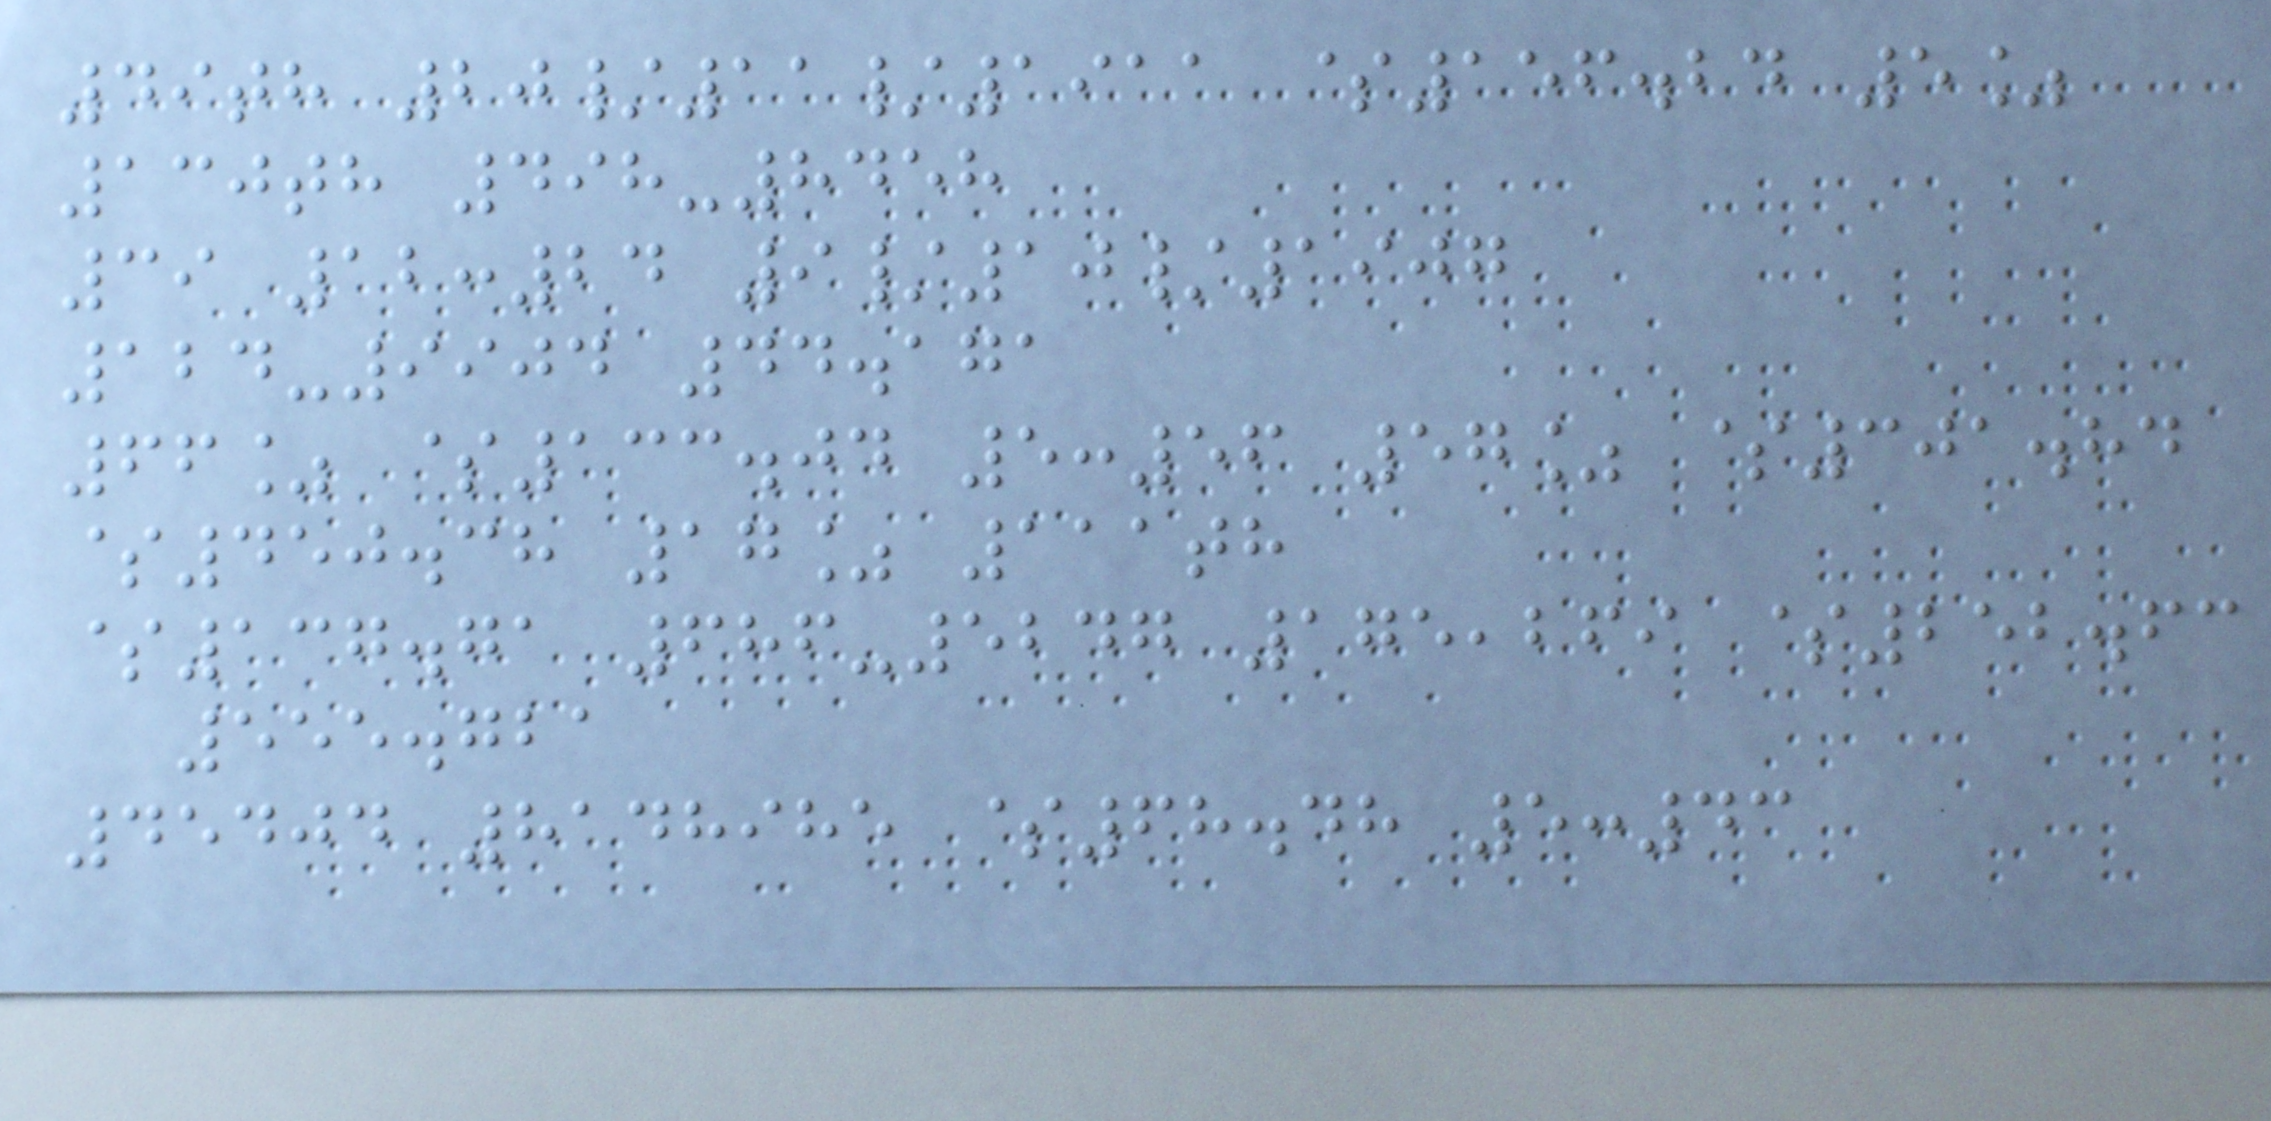49th 20/11/1911 $156.24 5%
130th 498-8458
39 12:24 9/10/1907
124-9904 44.171
66% $133.04 5:56 57% $301.84
$450.38 17% 111th
$137.71 686-5247 175,269 $252.63
555.721
45404 8148985 $68.48 5:43
